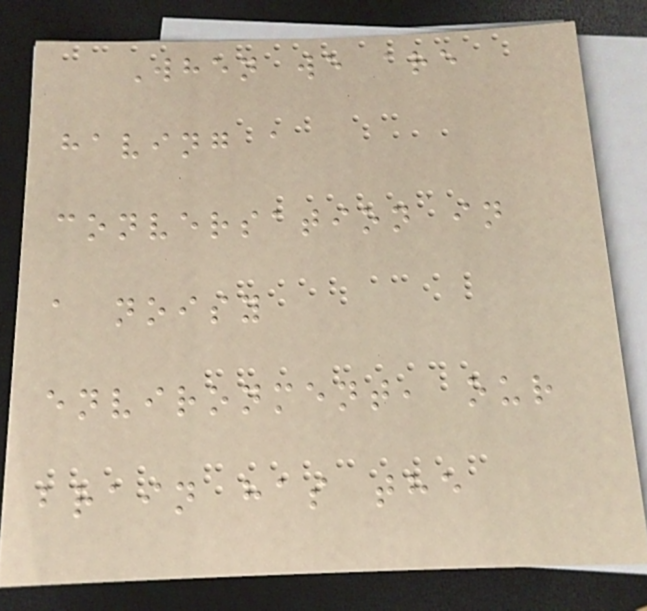When we are
having a
conversation in
a noisy
environment, our
brain has the
